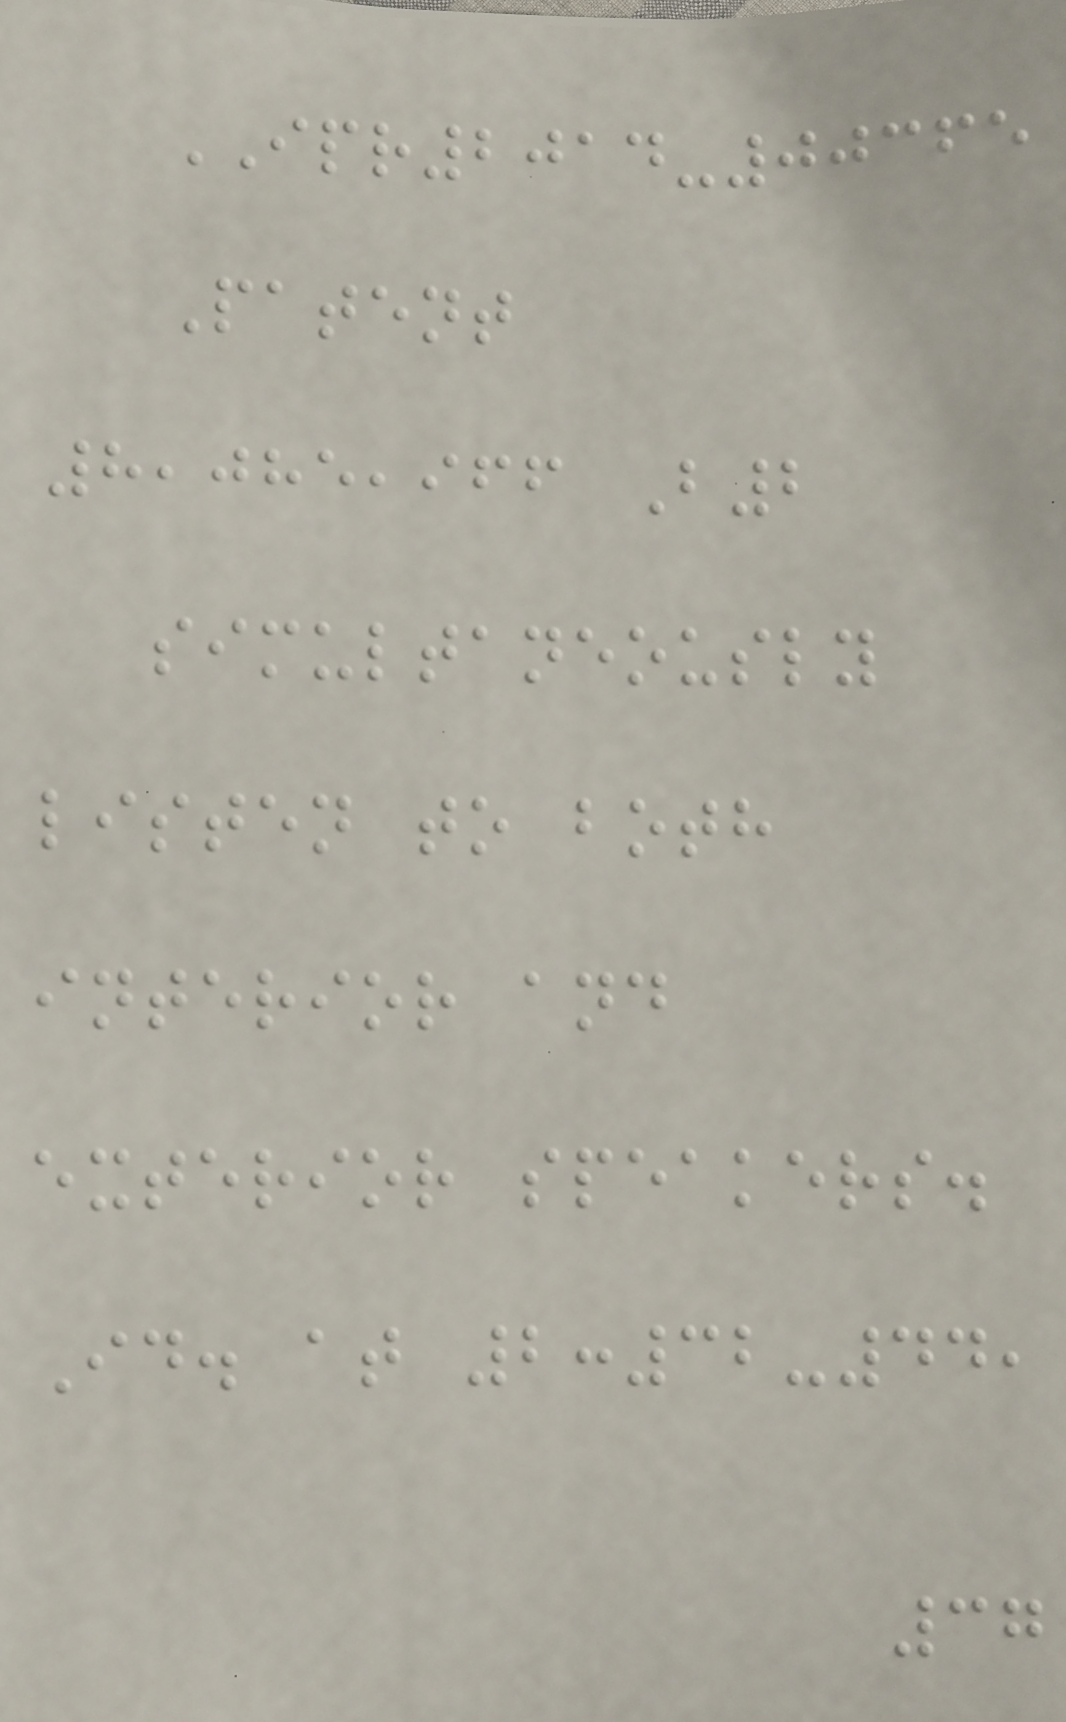IPR2014-00365
Patent
8,085,966 B2
simultaneously
listen to both
interior and
exterior speakers.
Id. at 2:32-44,
37
